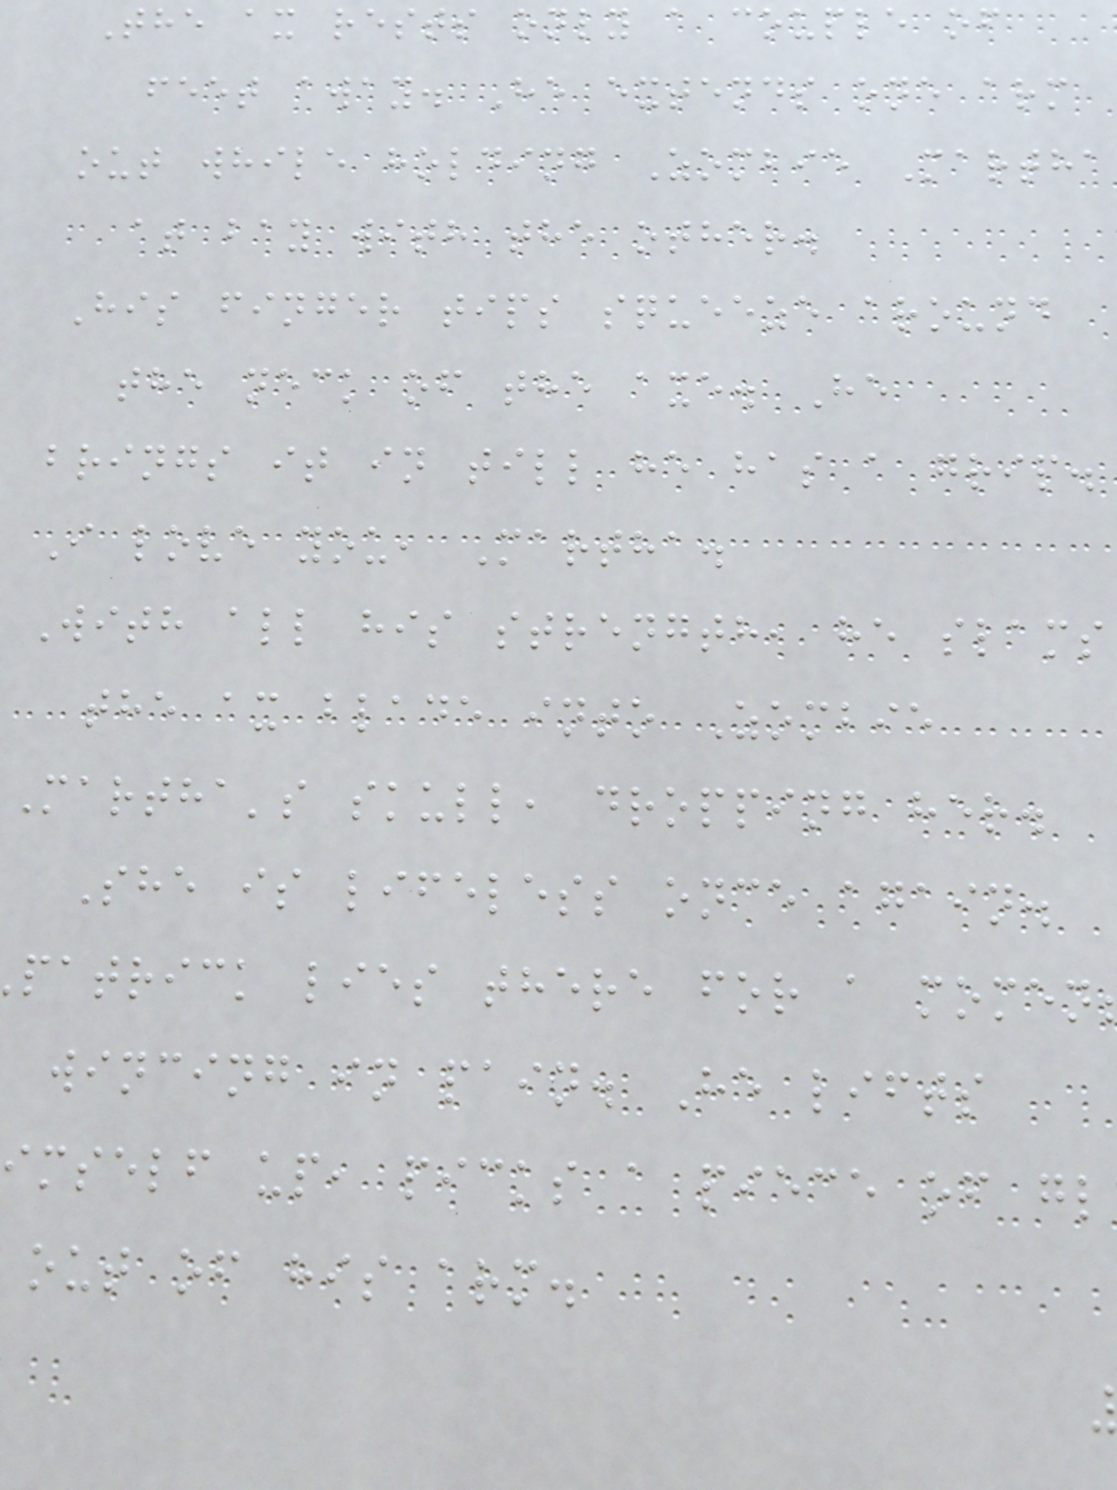The ax rests only a couple of
feet away. He extends one arm
out while holding Zombie Martha
at bay with the other.
His finger tips squeeze around
the neck of the axe. He
brings it in till he has a grip.
I love you, Martha.
With all his strength, he slams
the ax blade into Zombie
Martha's skull, dropping her.
She is lifeless once again.
patrick lies there for a momen
wincing in pain. He lifts
imself up, picks a piece of gl
out of his arm.
